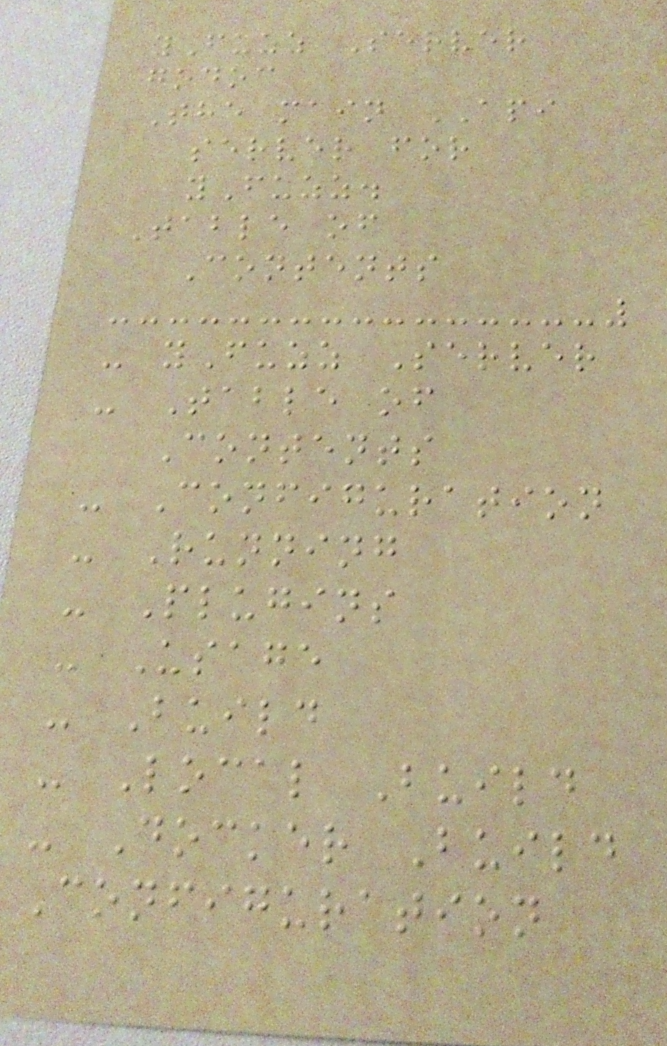yFuzz Server
godoc
The main API
server for
yFuzz.
Table of
Contents
- yFuzz Server
- Table of
Contents
- Configuration
- Running
- Plugins
- Usage
- Build
- Local Build
- Docker Build
Configuration
